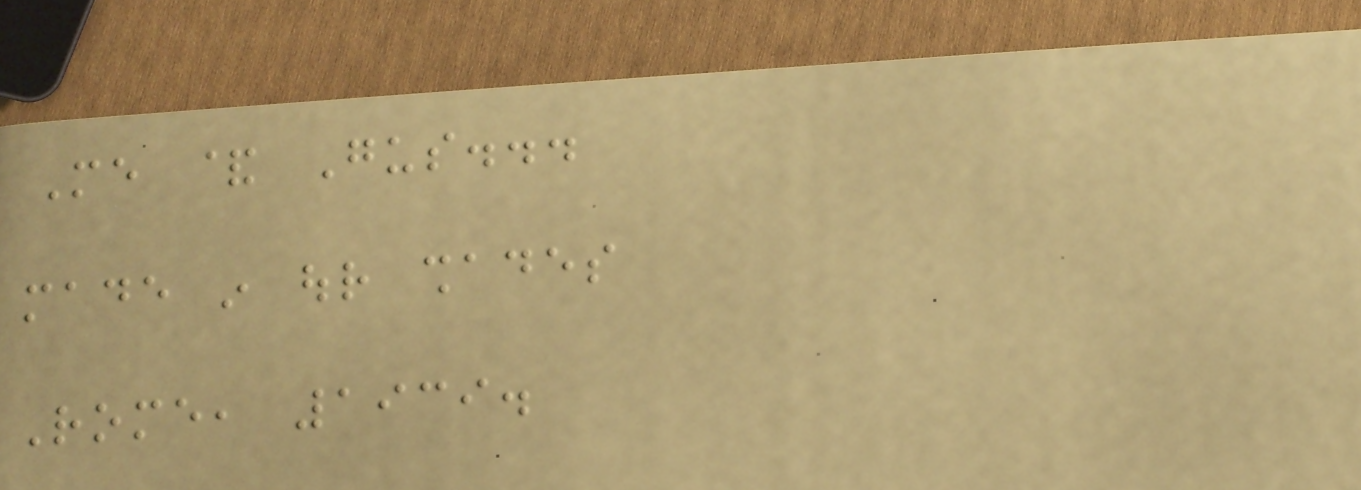Me & Gus...
made in our shades
Rome, 1939.
